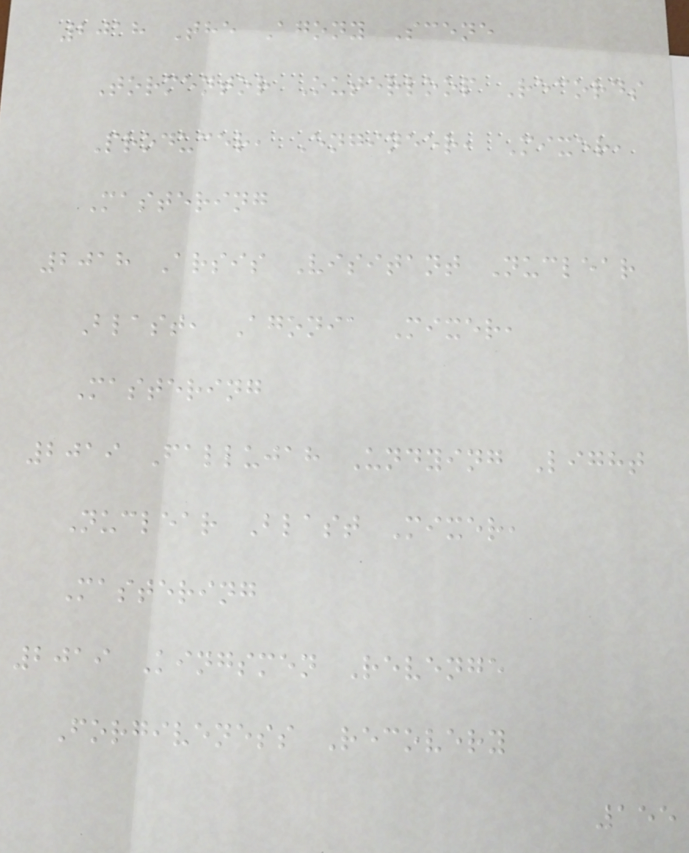2018 The Agony Scene
Tormentor Outerloop Records
Producer, Engineer, Mixer,
Mastering
2018 Arsis Visitant Nuclear
Blast, Agonia Mixer,
Mastering
2019 Fallujah Undying Light
Nuclear Blast Mixer,
Mastering
2019 Kingsmen Revenge
Forgiveness Recovery
155
